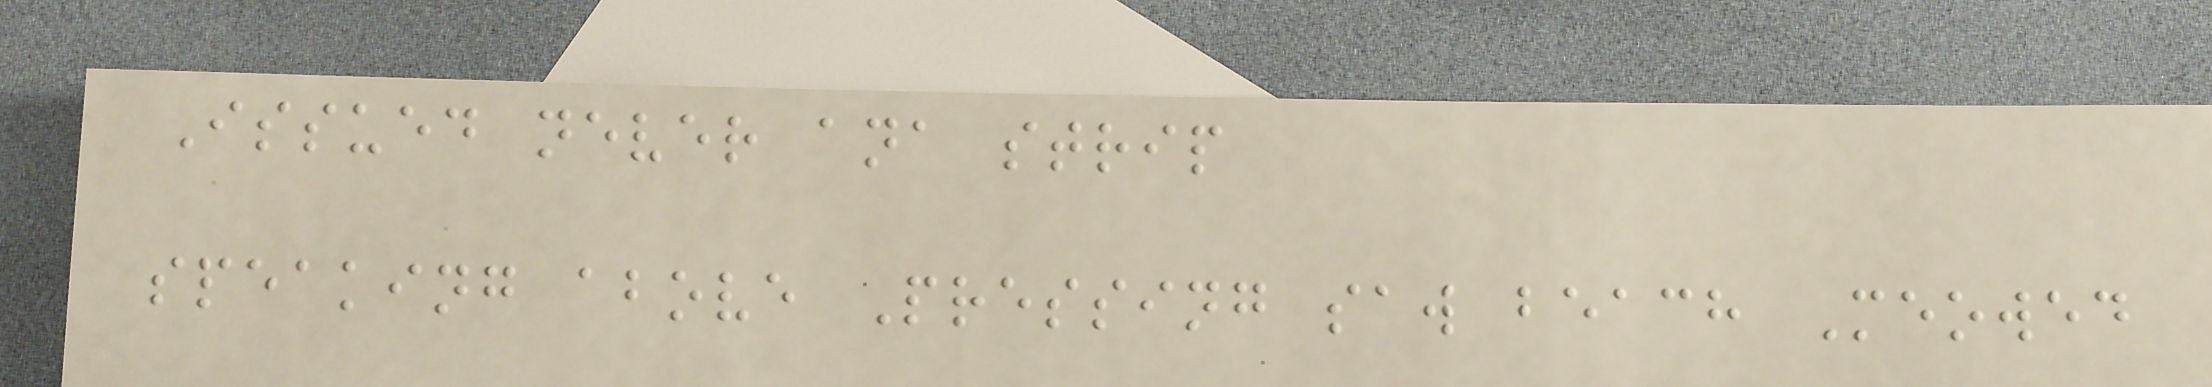Issued never ana strip
speaking above Pressing saw beach Meowed
